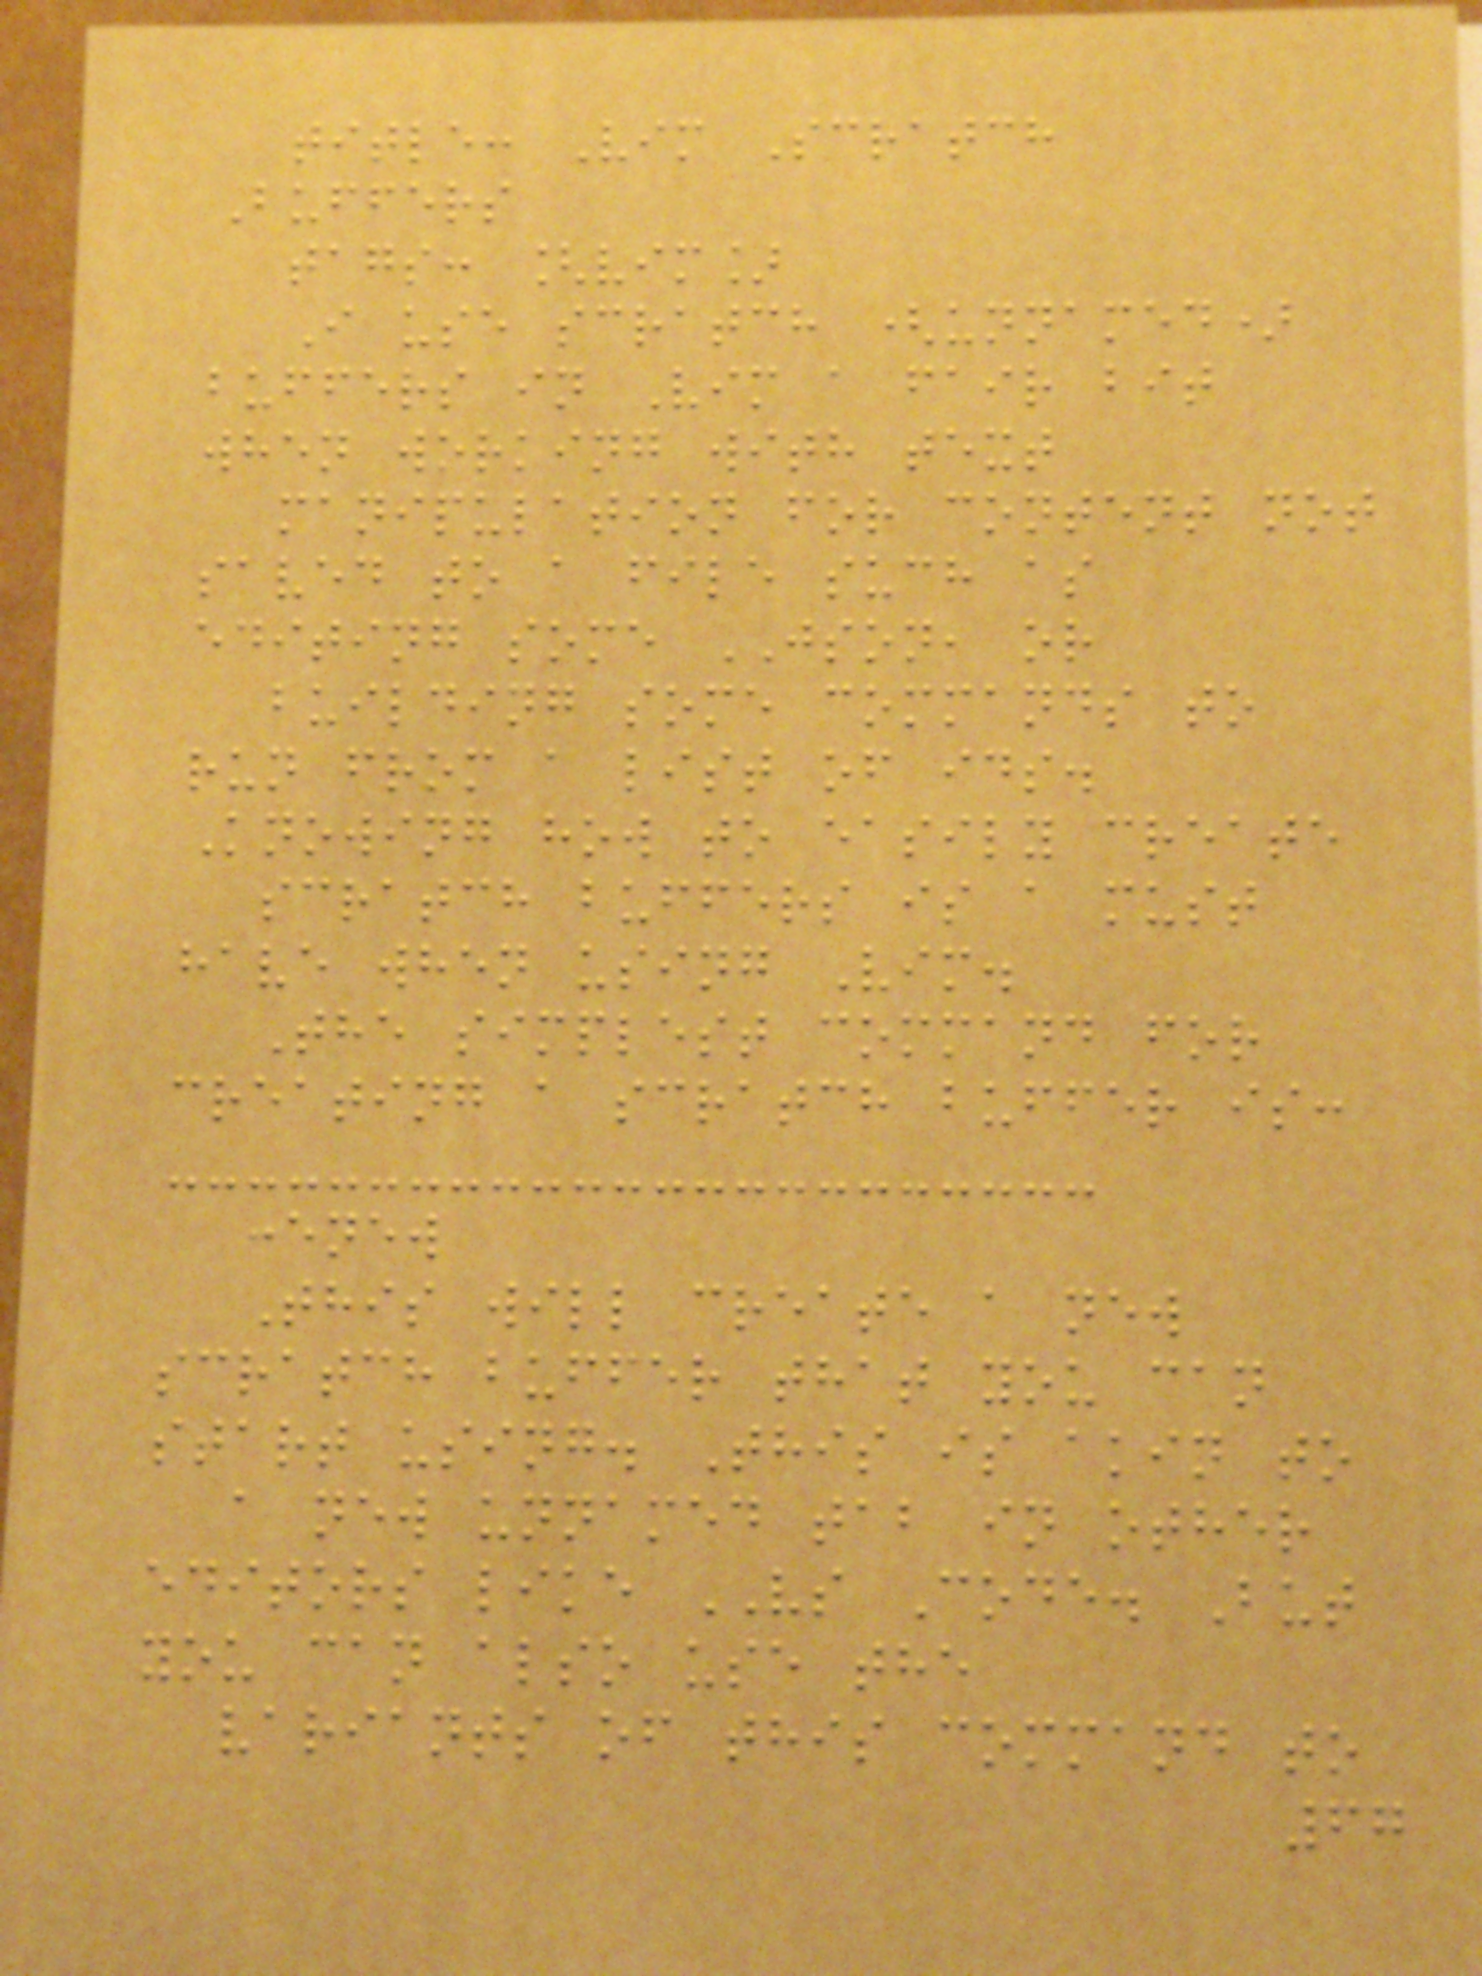title: Vim Scratch
Buffers
tags: [vim]
I use scratch (unnamed)
buffers in Vim a fair bit
when working with text
manipulation for content not
saved to a file such as
editing some JSON, or
building some commands to
run from a list of ids.
Knowing how to easily create
scratch buffers is a must
have when using Vim.
The simplest command for
creating a scratch buffer is:
:enew
This will create a new
scratch buffer that you can
start using. This is akin to
a new unnamed tab in other
editors like VS Code. But
you can also use the
variants of this command to
67
